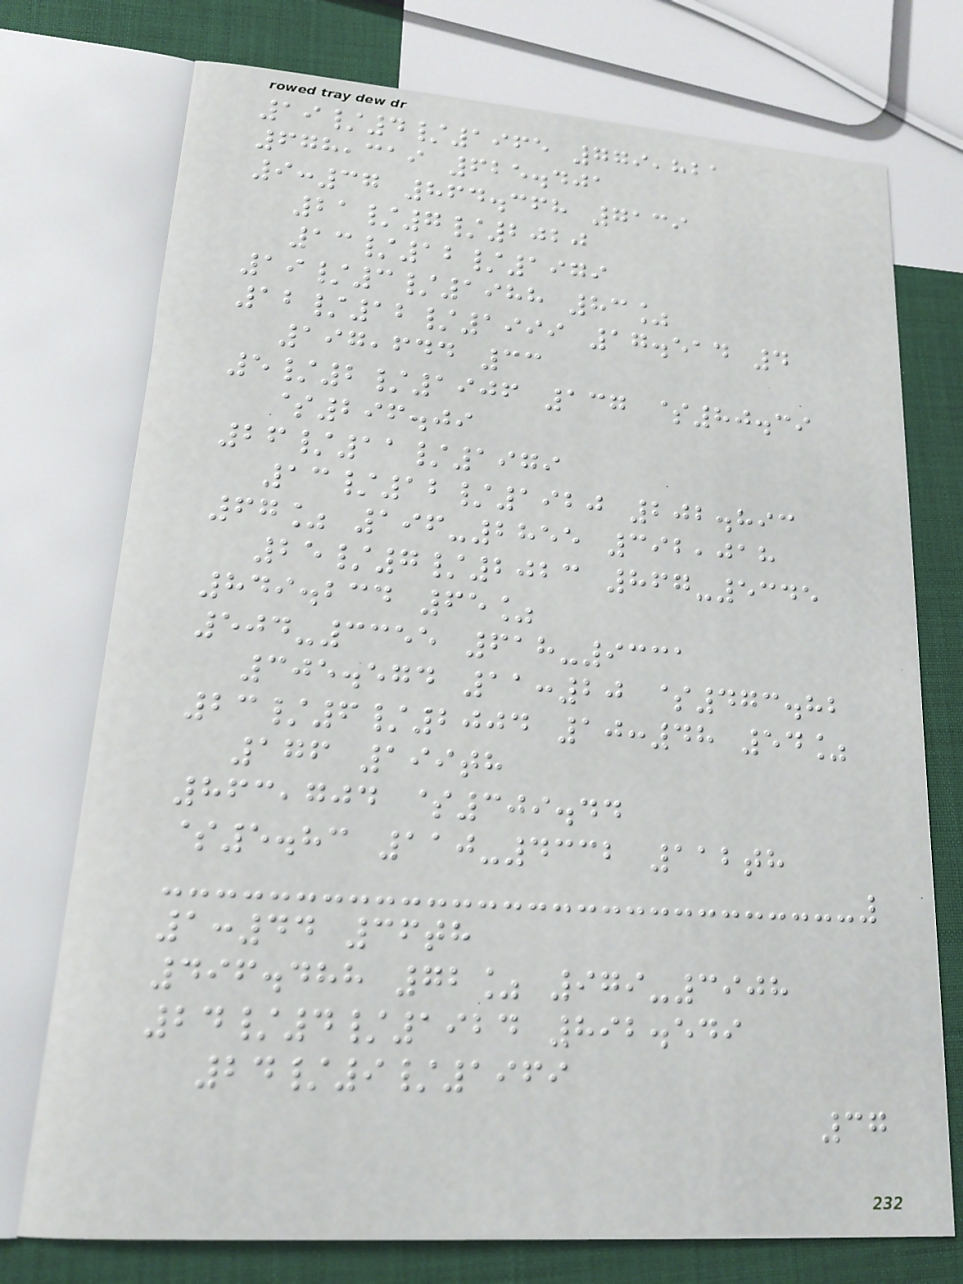19/4/1965 779,821
678,319 625.401
9:37 864.368 7139
21/7/2020
13/12/1979
19/3/1988 83%
12/12/1999 17.514 4
197,644 33
5/2/1906 137 $80.39
$296.09
26/11/1979
13/12/1920 202.893
67% 196-2855 392,018
25/7/2023 867-5345
849.234 65%
504-3355 618-9331
305.574 11:20 $473.82
23/6/2004 10:48 54%
176 199th
863,704 $309.44
$5.83 110-4332 112th
1:44 36th
496.488 72% 979-3908
24/4/1924 892.549
24/9/1969
37
